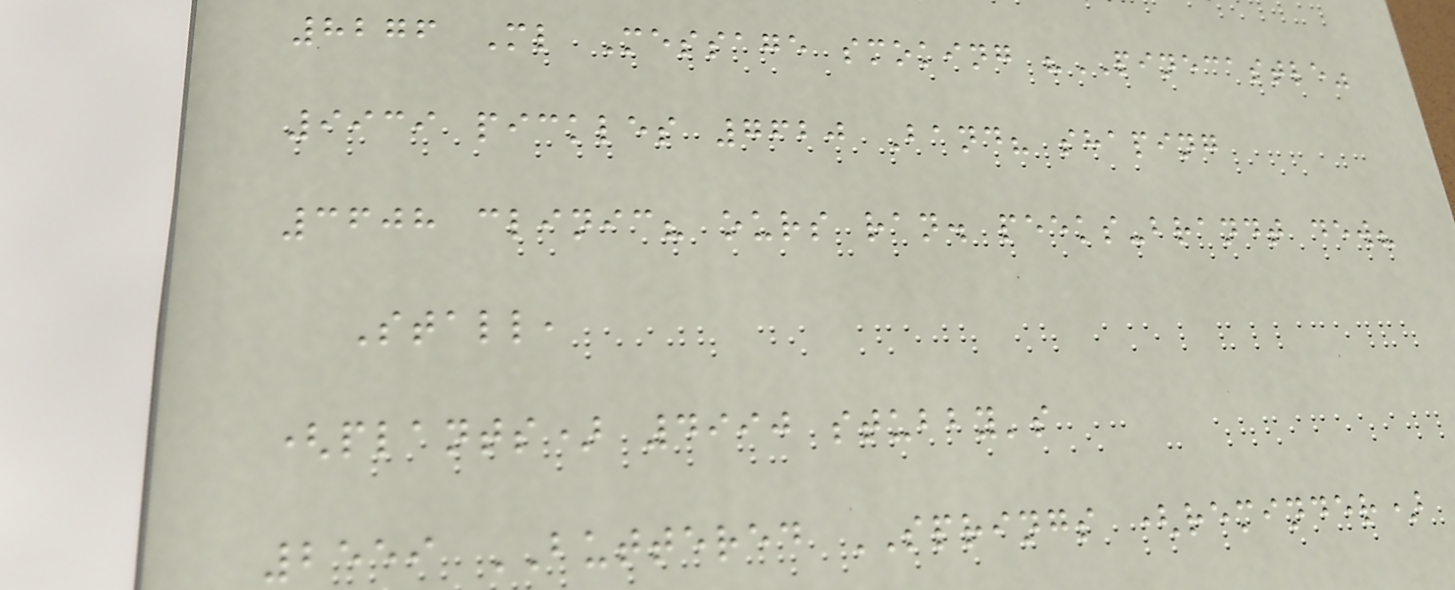8276 Ml Message smoking "PINECASTLE"
9939 pickles 7620 Band? shaping
3608 clinic? ours ran. peeks-brandt dew?
Stall,
(plants) 4990 stubby's
2559 BUTTERED SPRINGS (reminder)
